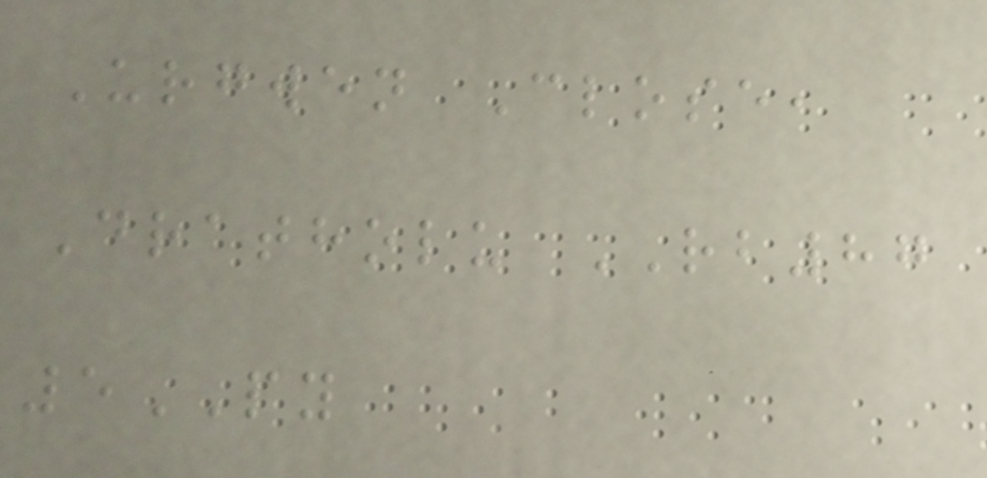Urgwen Close,
Dratholu RB87
5PY
